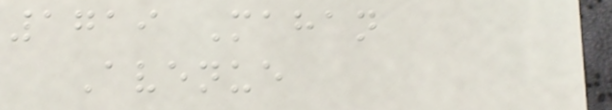1719 Mahan
Avenue
